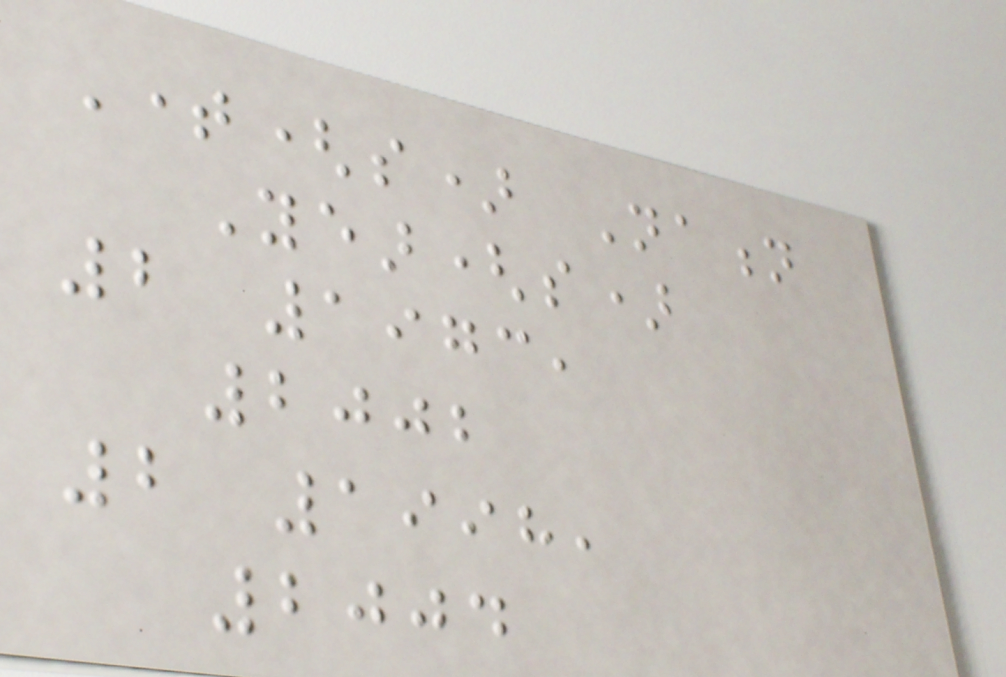Time(s) Nation
Year(s)
2 1973,
2002
2 1998,
2004
